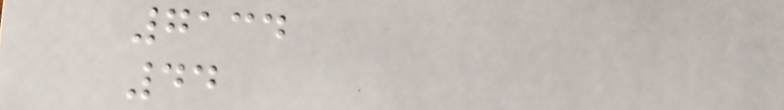7134
44
